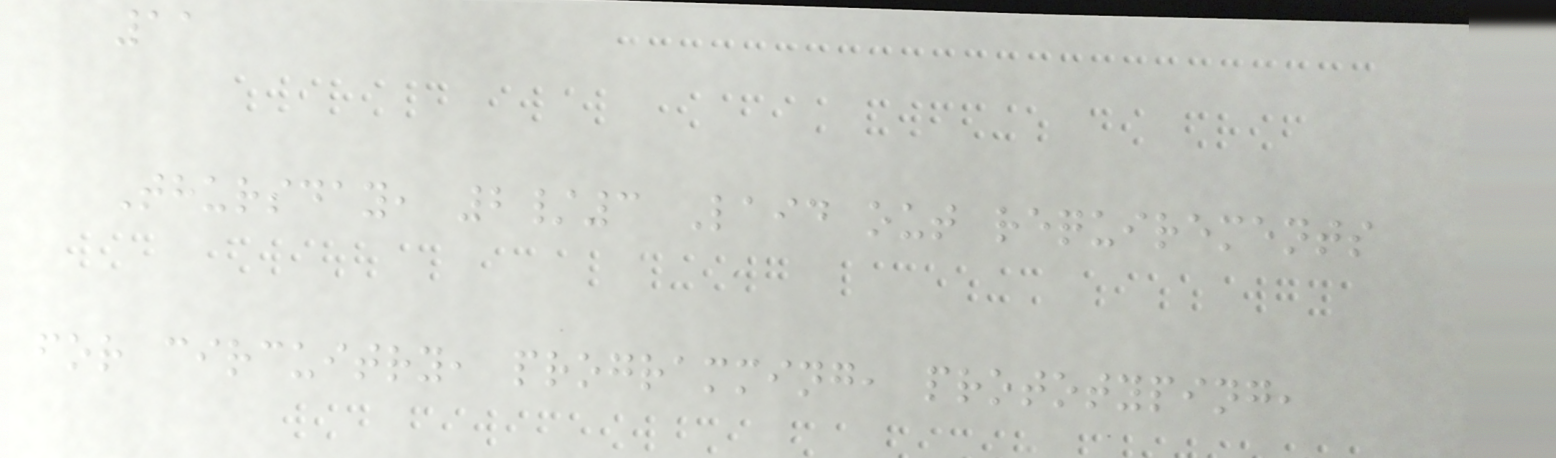11
Thursday, 2/3 Laid out requirements
for circuitry, programming, prototyping,
